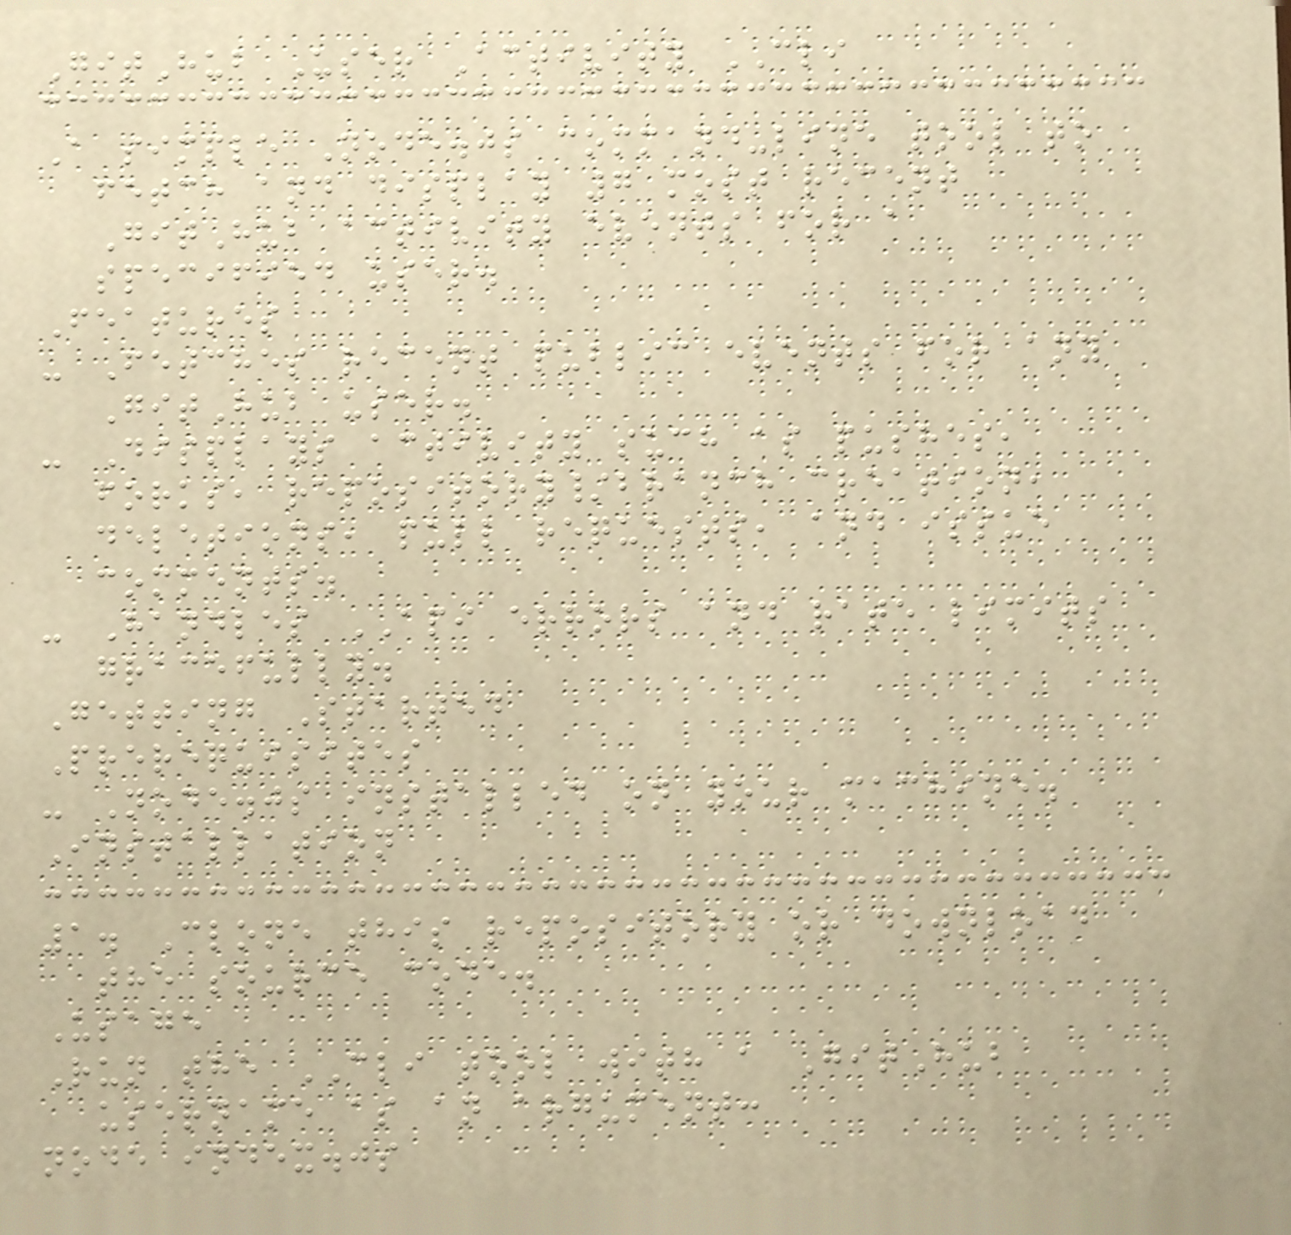GitHub User Activity CLI
A simple Node.js command-line tool to
fetch and display 7 most recent
GitHub activity events for a
specified user.
Features
- Fetches recent public events for any
GitHub user.
- Displays activity such as pushes,
forks, repository/branch creation,
deletions, pull requests, and issue
comments.
- Handles API errors and rate limits
gracefully.
Getting Started
Prerequisites
- Node.js installed on your machine.
Installation
1. Clone this repository or download
the source code.
Usage
Run the CLI tool with a GitHub
username as an argument:
node index.js
